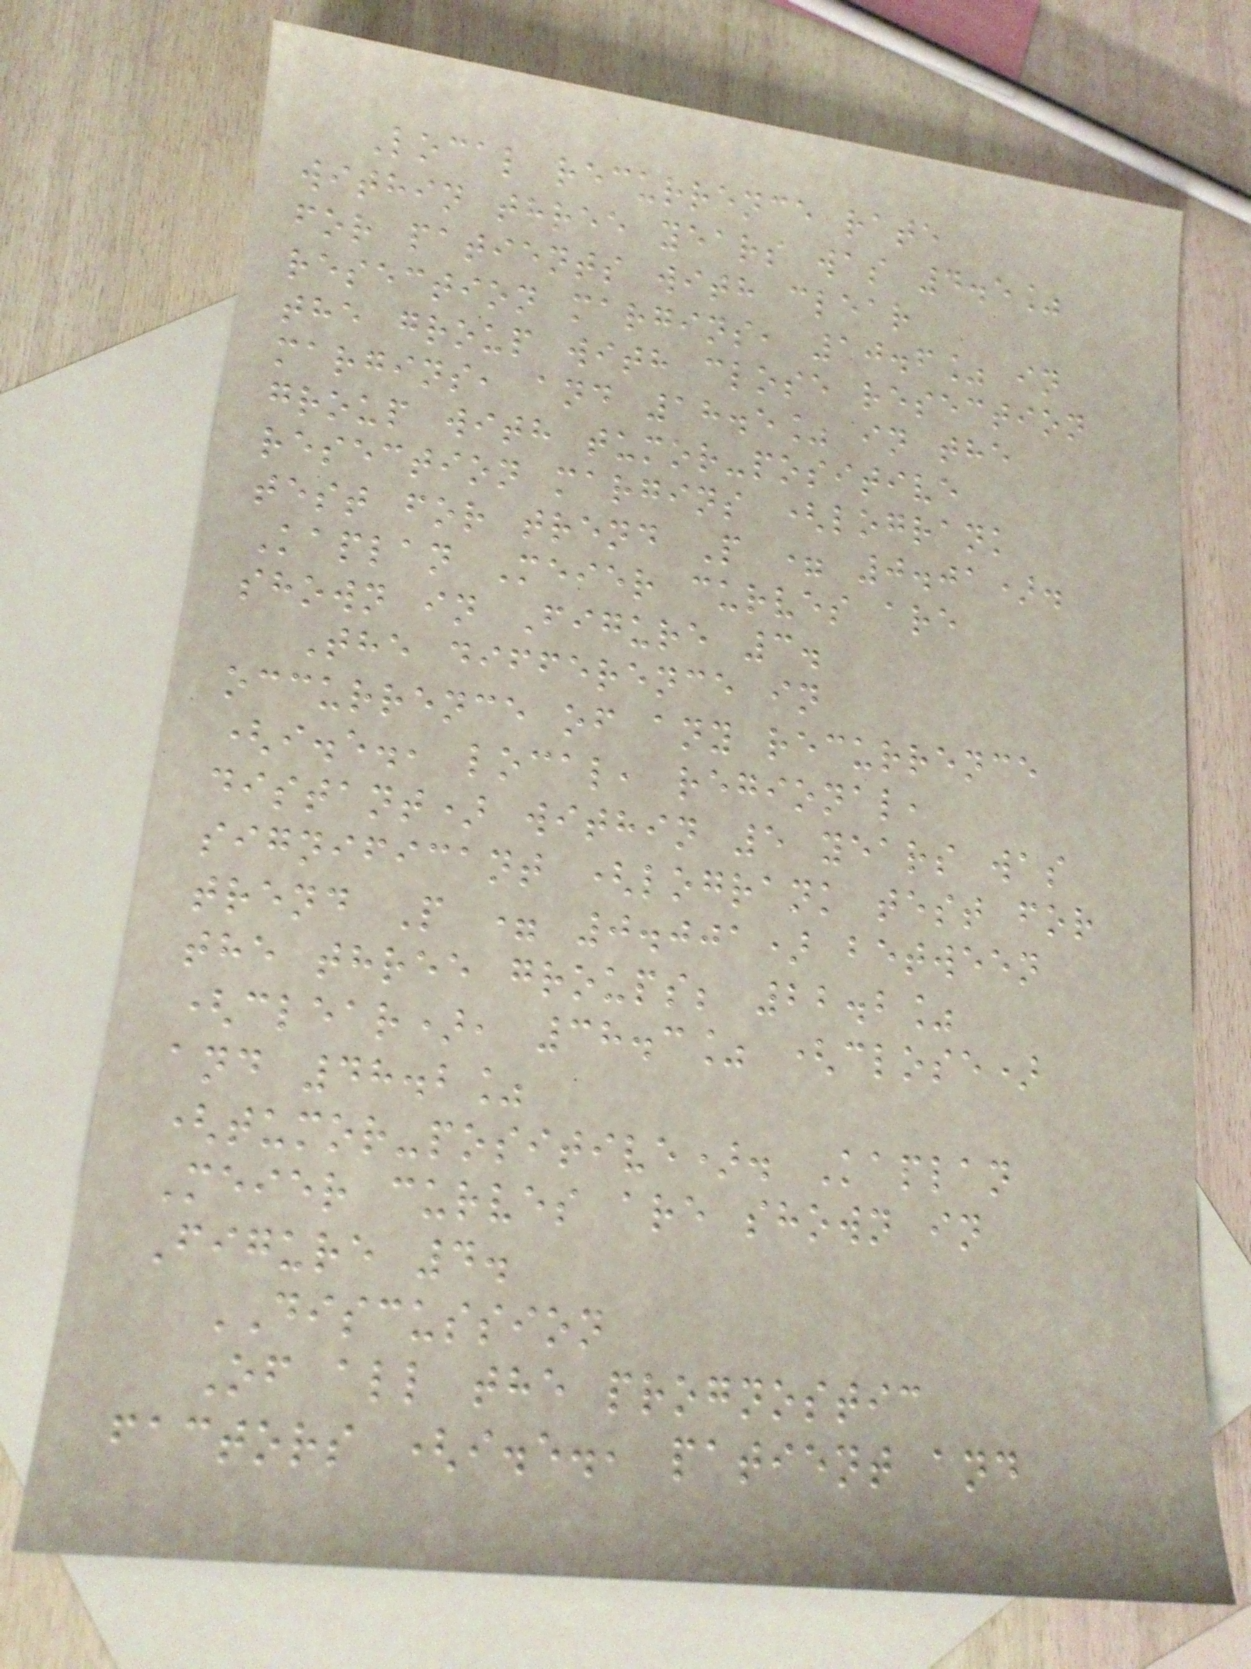Local recurrence rate
within three years was 4.5%
for patients with clear
resection margins, 10.6% in
the group with close resection
margins, and 18.5% in the
group with tumor-positive
resection margins (logrank
test for trend P = 0.01).
Kaplan Meier curves are
shown in Figure 3.
The difference in
occurrence of any recurrence
(i.e., local, regional,
distant) within 5 years was
significant (logrank test for
trend P = 0.001) between
the three groups; 22.2%
(clear), 38.3% (close)
and 48.2%
(tumor-positive). Kaplan
Meier curves are shown in
Figure 4.
DISCUSSION
Of all the prognostic
factors (i.e., patient and
